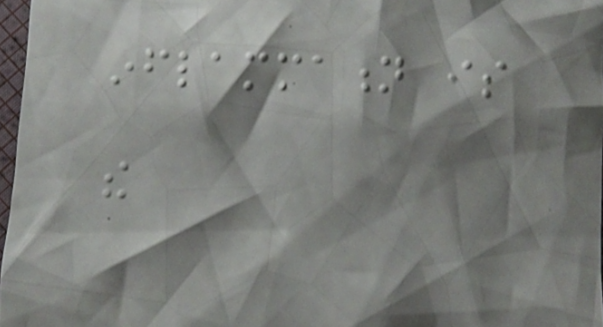inflammation is
the
